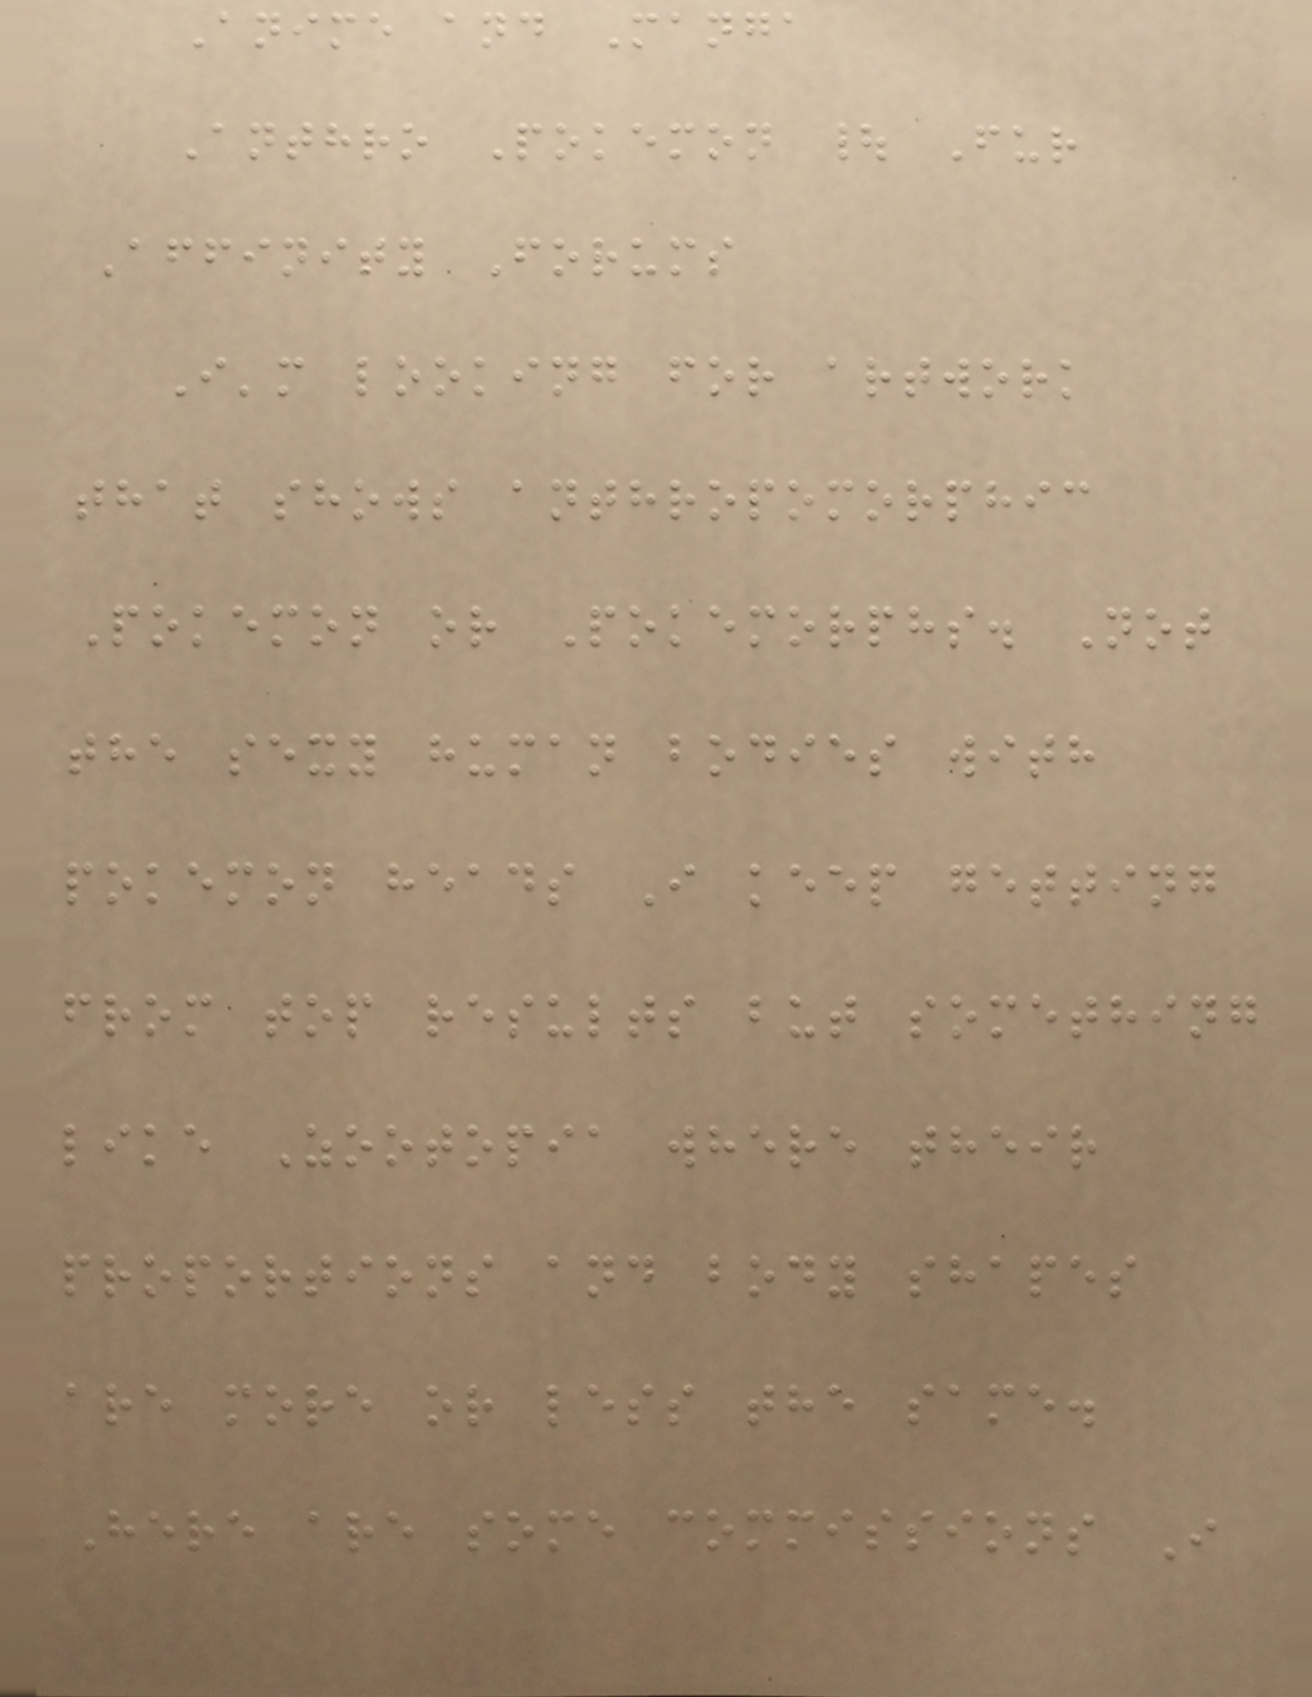Anime and Manga
Anthro Pokemon | Fur
Affinity Forums
I'm looking for artwork
that shows anthropomorphic
Pokemon or Pokemorphs. Not
the sexy human bodies with
pokemon heads I keep getting
from top results but something
like Zootopia where their
proportions and body shapes
are more or less the same.
Here are some commissions I
